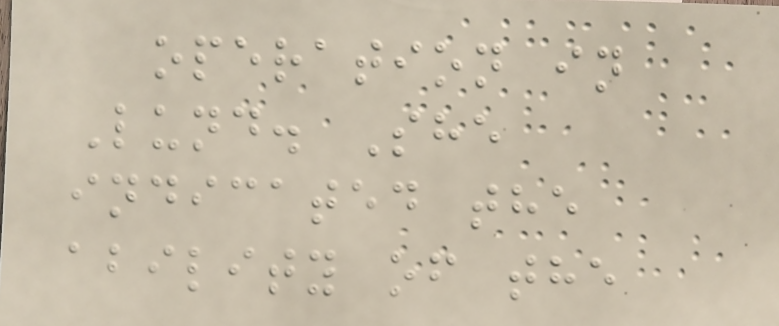operation in
Lund. She
indicated the
ability of the
